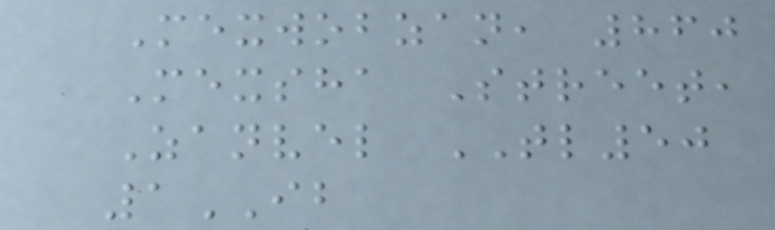Mexwobzan, 860
Mexsha Street,
Zanvel TL50
1IB
